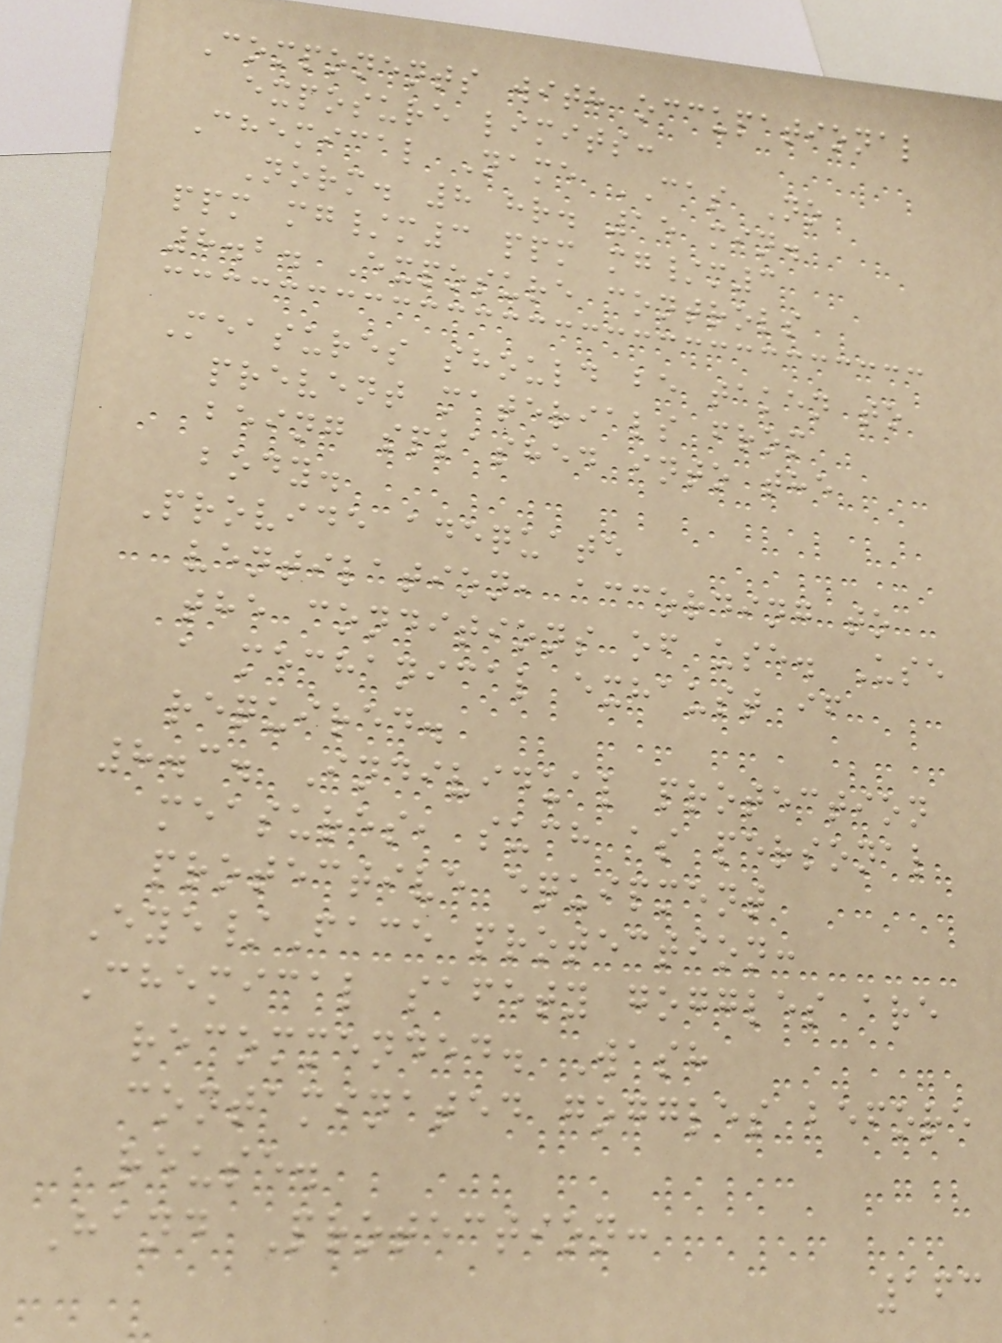Components with occupational
exposure limits:
Chemical Name CAS No
Norm. 8 hr. 15 min.
ppm mg/m3 ppm mg/m3
8.2. Exposure controls
Measures should be taken to
prevent materials from
being splashed into the
body.
Provide adequate
ventilation, according to
the conditions of use. Use
a mechanical exhaust if
required.
8.3. Individual protection
measures, such as personal
protective equipment
Eye/Face protection:
Chemical safety goggles are
recommended. Wash
contaminated goggles before
reuse.
Hand Protection:
163
